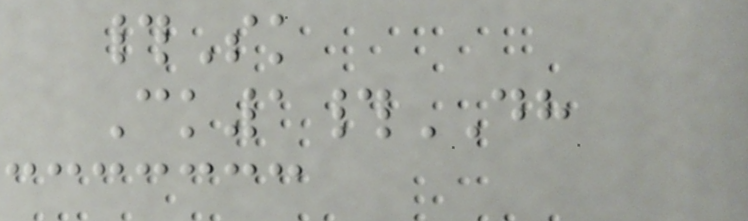#Sk
Ck1#DH
